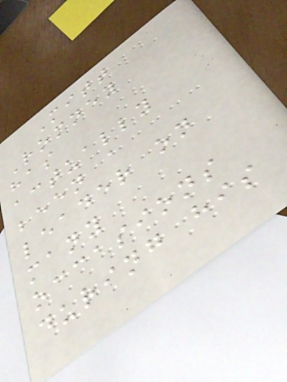Mitt
Romney
has
actually
been a
leader on
many
occasions
during his
